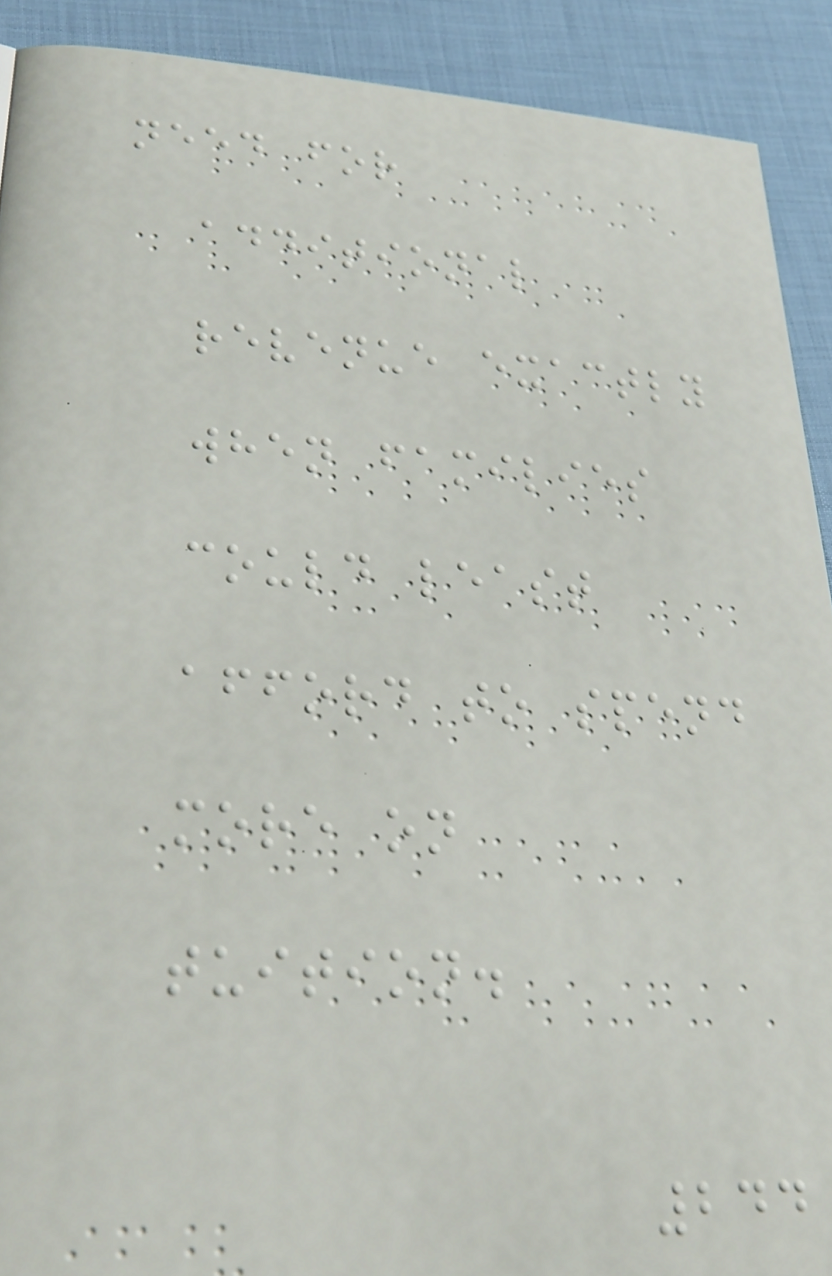need for
additional
revenue exactly
when families
could least
afford to spend
more on
tuition.
244
